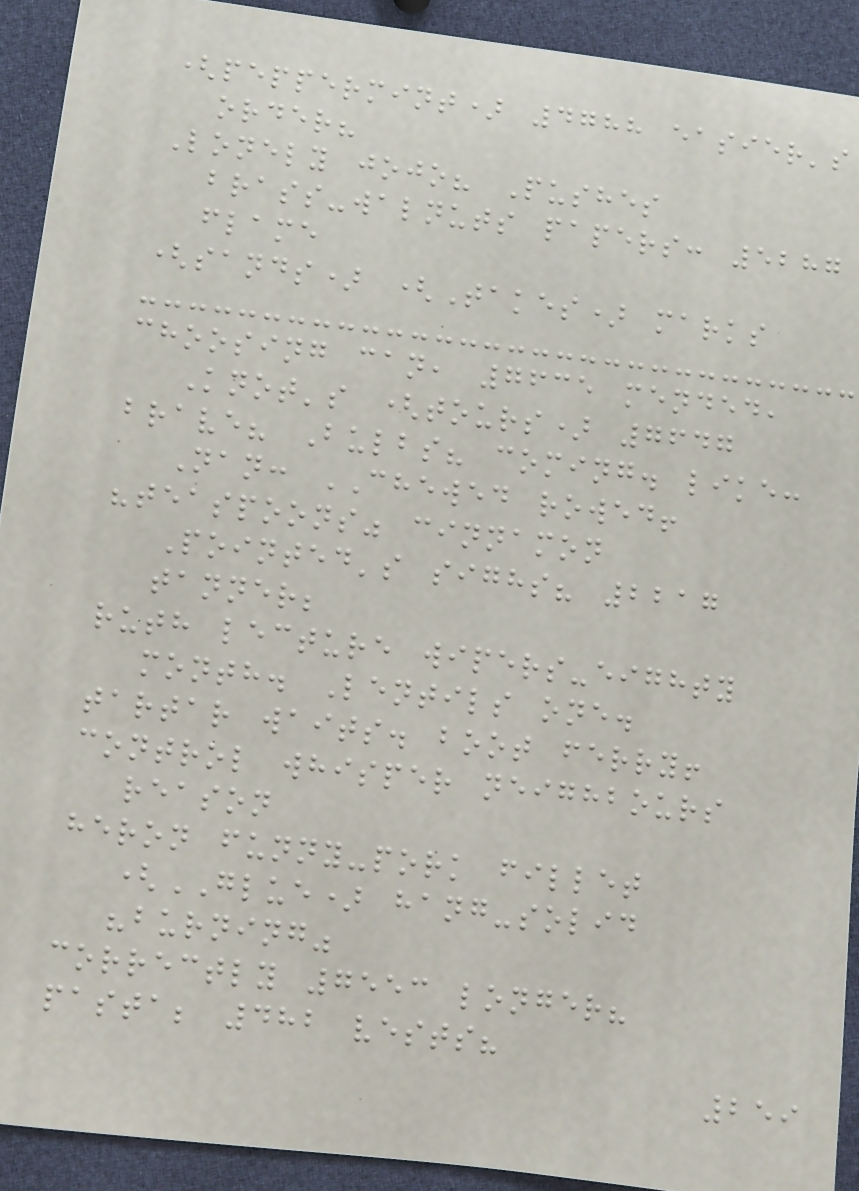(peppermint) 4788 easier's
order?
Lonely jojo? Pushes
brass-walnuts papers: 5287
flame
(sands) (Takes) marks
choosing can, 7635 mended,
Knot's (tours) 7647
brave? Bulbs? coming. like:
Nan: CHEWED rowed!
"teaspoons" cinnamon
Pointed's sighs? 2217
tanner;
ruth lecture wipers-eighty
month. Lentils one.
tartar waits. boot ferry!
control whisper neighbours
reason
heron funny-pork fillet
(GLUE) hang-solid
"burning"
correctly 7553 longer?
pasta; 482 vests?
259
